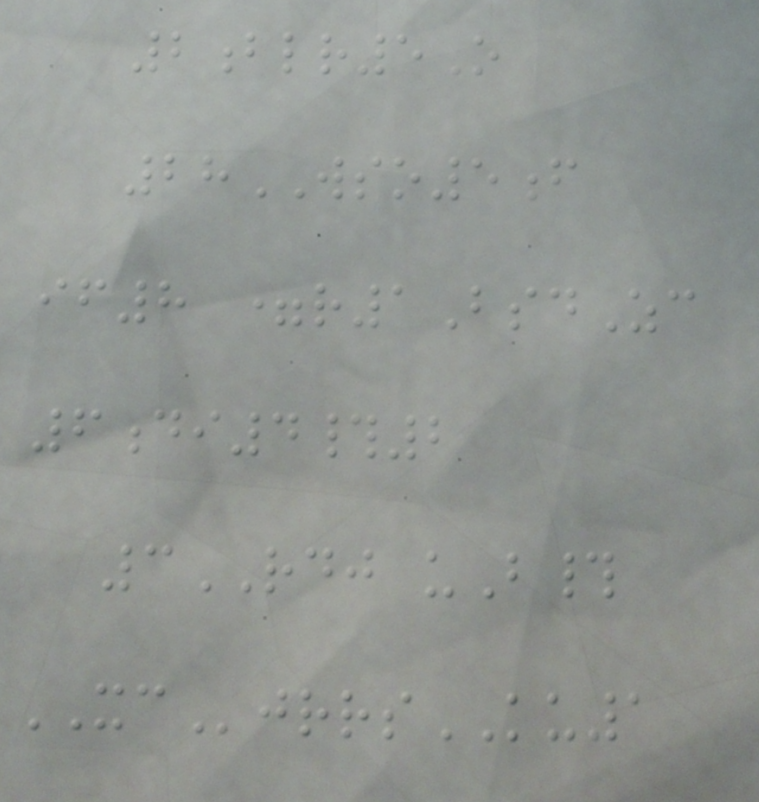2blr5O
28WSO5f
if8 =r1BsdZc
6di4#2
3RDJ uB#
XCjrrsKU1
